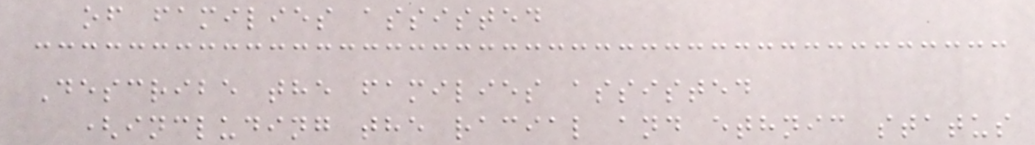of families assisted
Describe the families assisted
(including the racial and ethnic status
